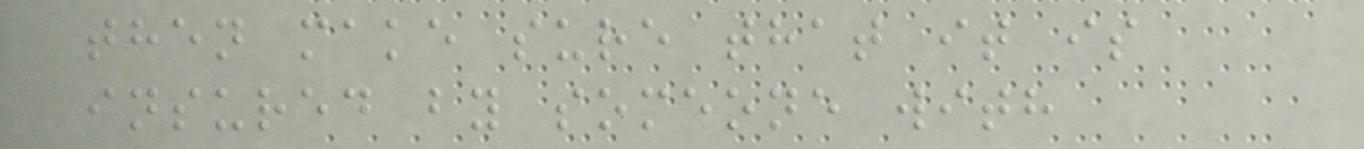then make sure that it is
insured by someone with
